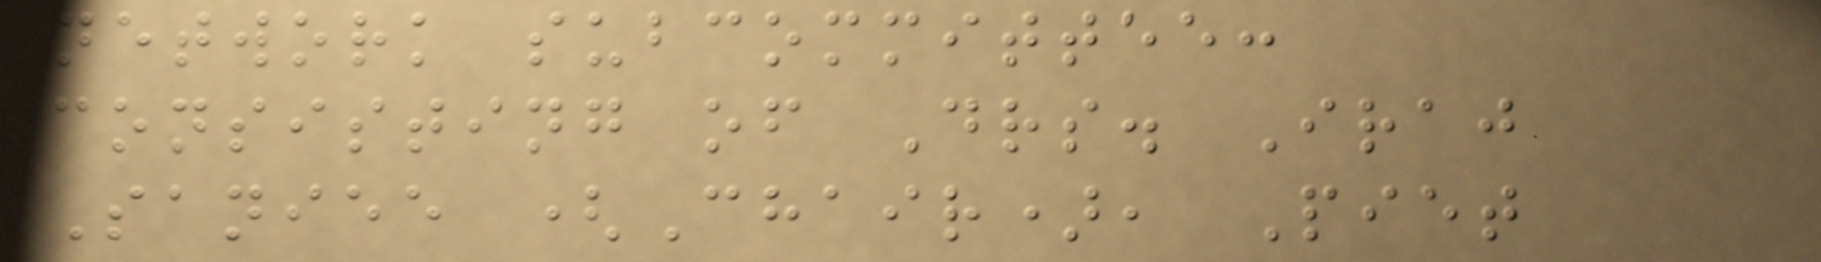network subcommittee:
consisting of Drs. Iraj
Saniee (Chair), Piet
